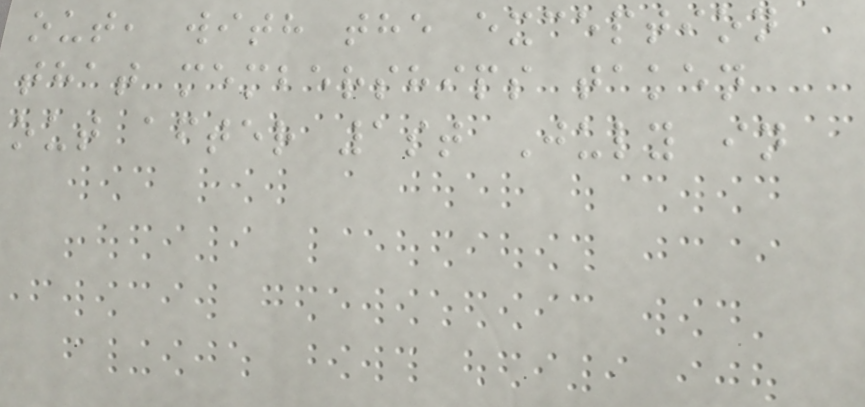out, with the exception
that memberships taken
out after 1st July in
